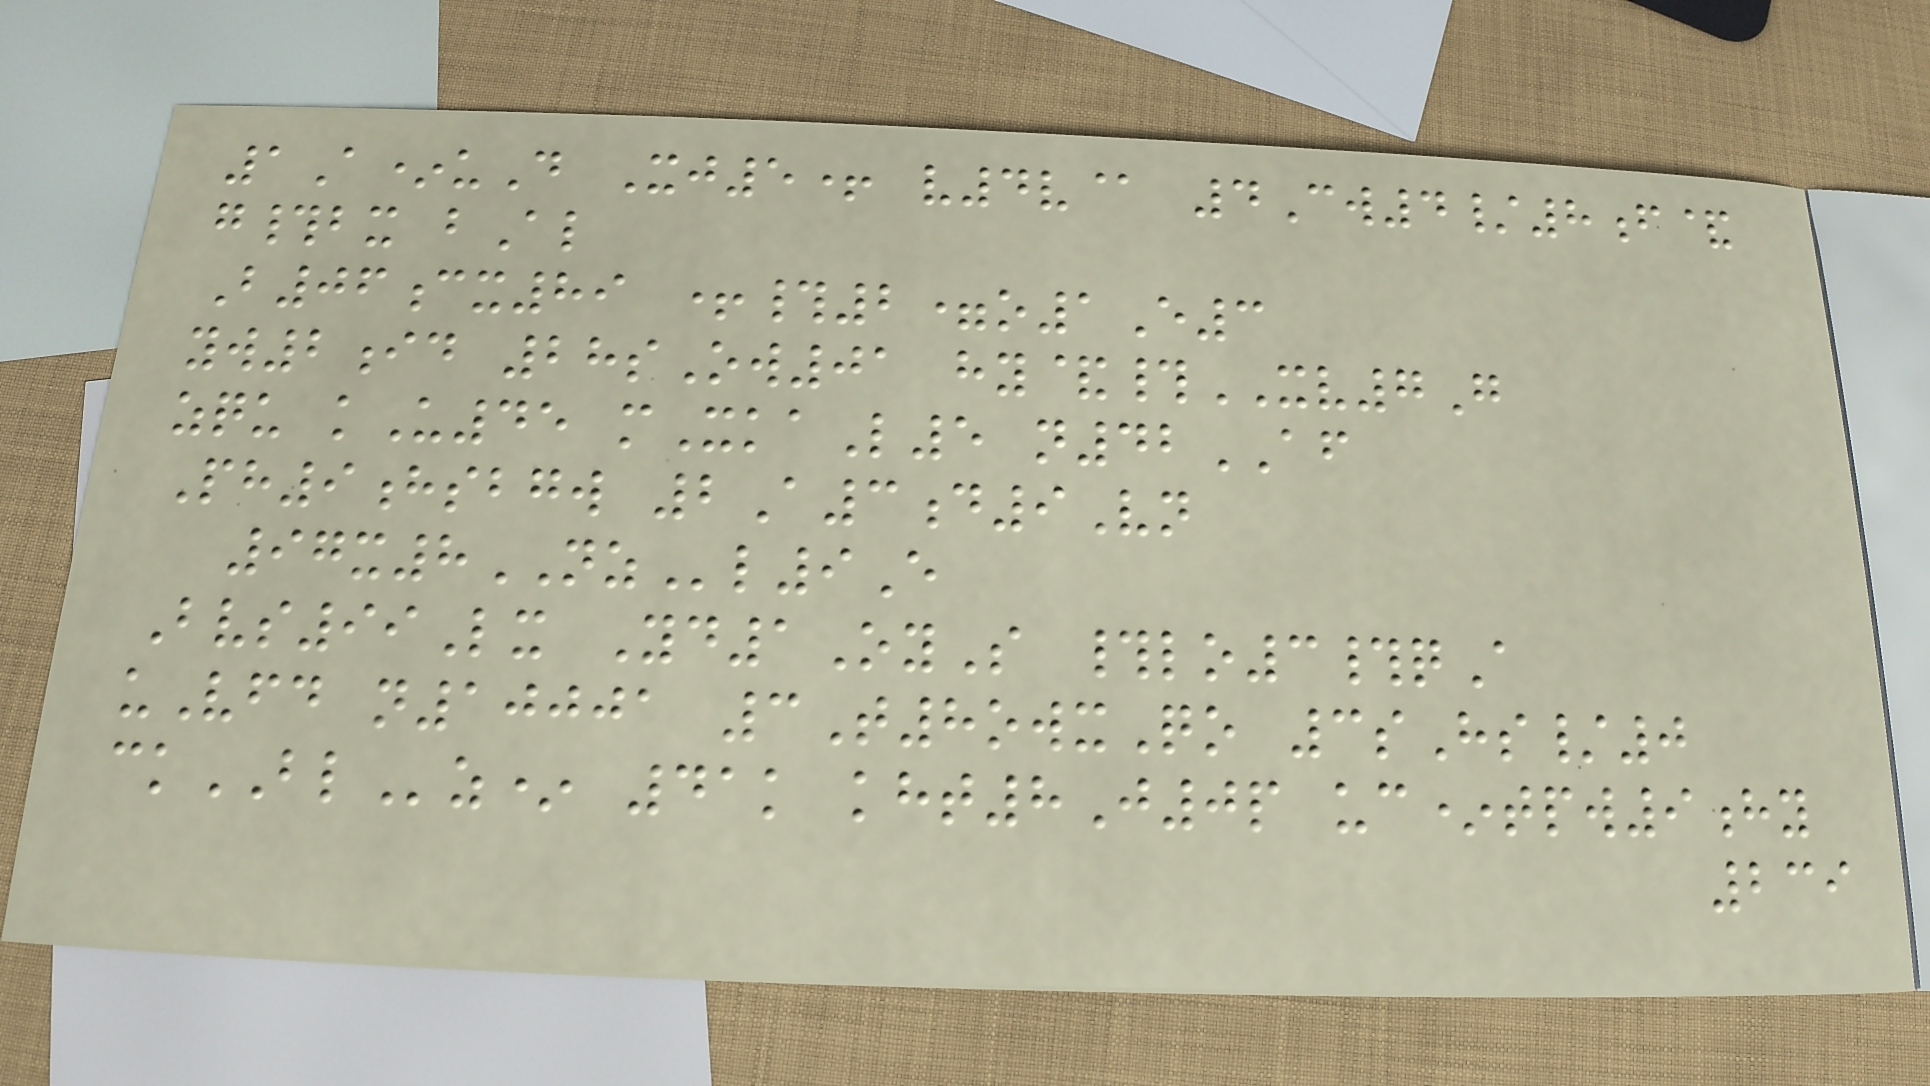1A*uD Xj5+ v4v@ 4Cw4/8f&
g#bx bAl
B06cx89 +#2=o1E3
yw2id 28sOw01 hy&#XV7G
zqu kU45 mXkaL5 n42AF
Ph9hsbgw 2A3d9Vn
97x8NZl9E
Bvs99Lx Yd1OyS #lo3#qA
uVfd n10001 3T8owxQo 3sHs/0
ckBLz* 41k kht8J0p uc*tpw9hy
239
